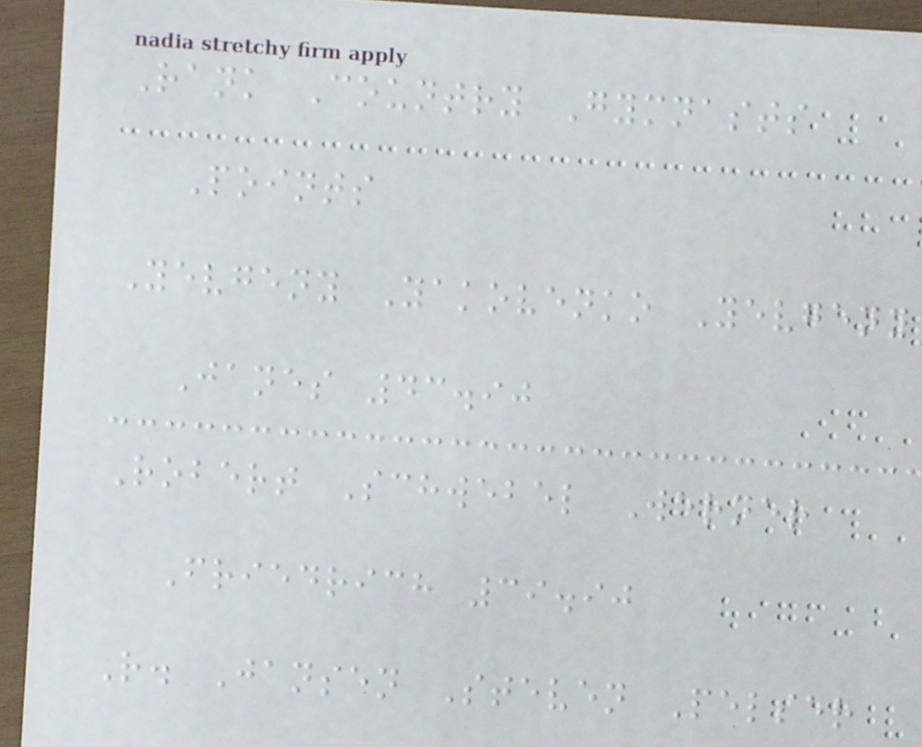Rank Country Gymnasts
Points
Yevgeny Yakovenko Yevgeny
Janes 43.90
Robert Schwebel Werner
Friedrich 39.90
R. Jansen Steven Pelser
